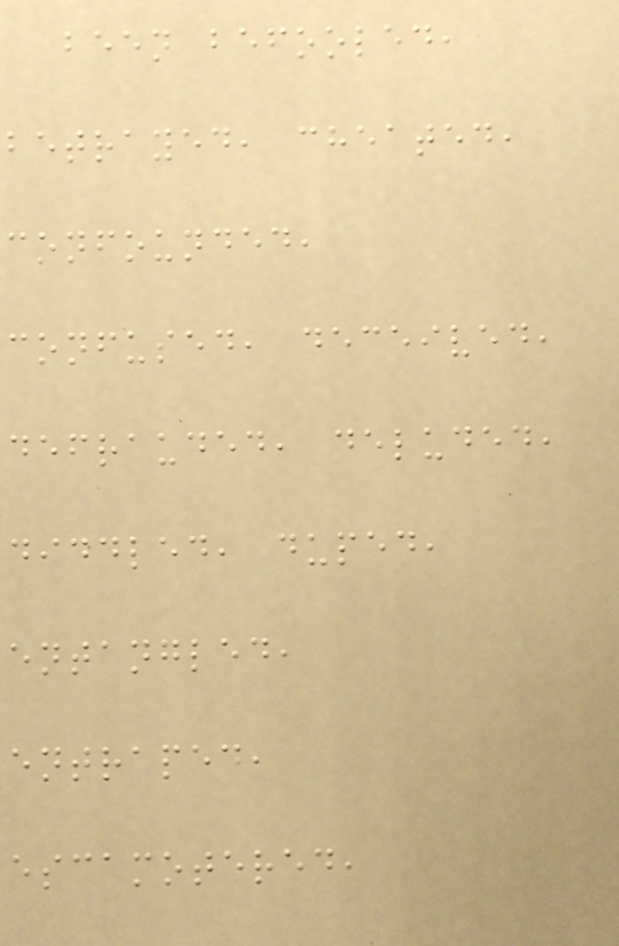been befooled,
betrayed, cheated,
confounded,
confused, deceived,
defrauded, deluded,
diddled, duped,
entangled,
entraped,
escamotered,
